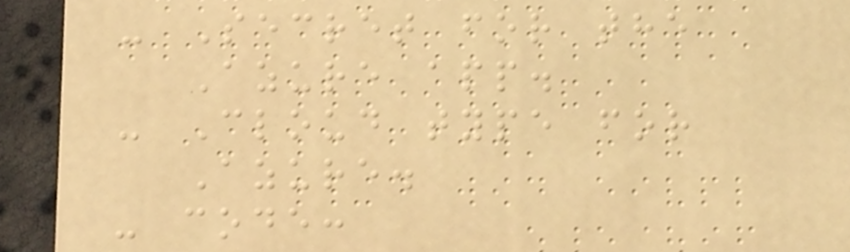- Secret for the
Azure app.
- Cloud type for
Azure.
- code:
